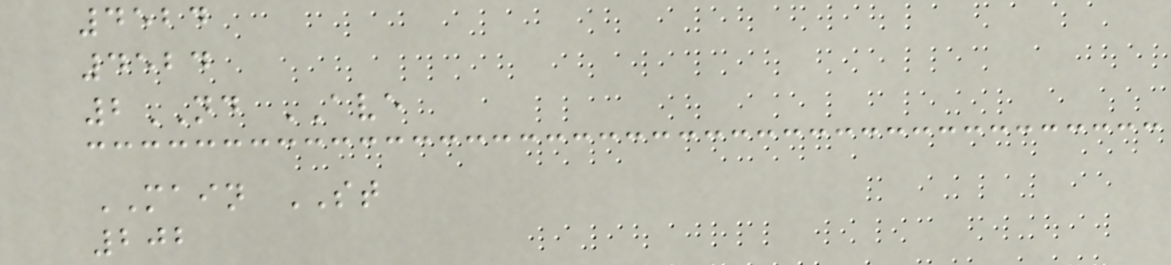4524
4524
2ND AVE
MAIN ST
202
